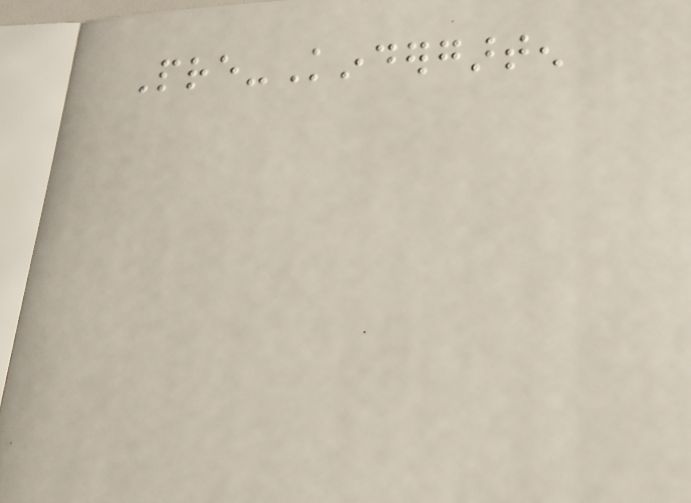Pre-Kindergarten
